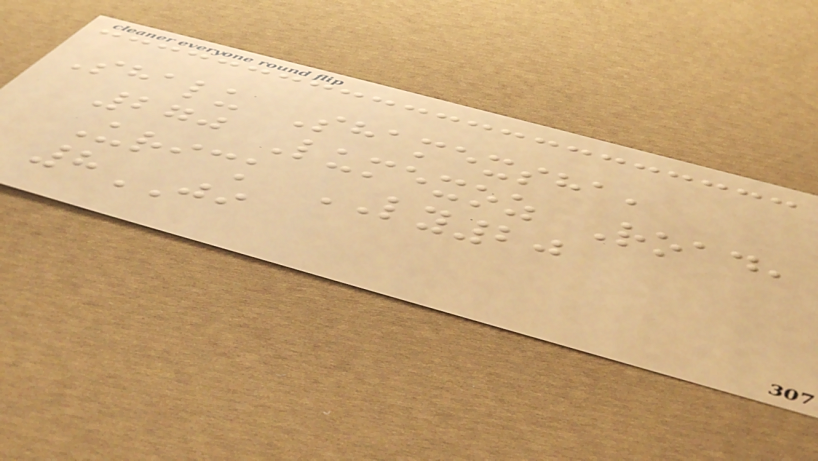Shalu Shamexsha,
270 Lumexoz Road,
Urick LY20
8JI
